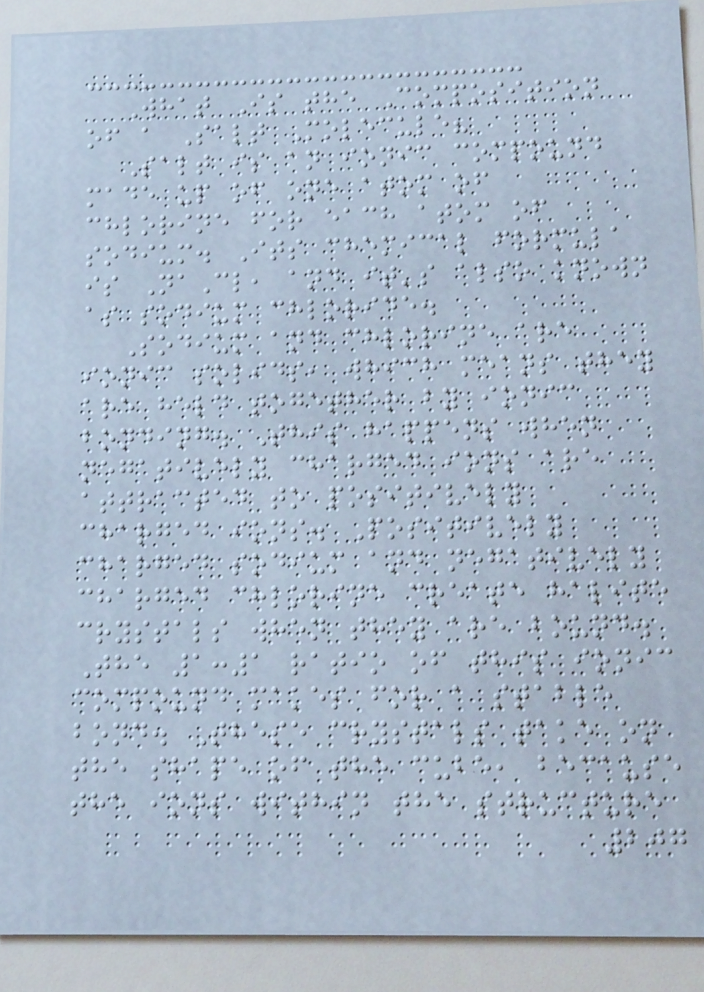What Is the Composition
of a Salt Molecule?
Salt is an ionic compound
made up of one atom of
chlorine for each atom of
sodium. Its chemical formula
is NaCl, and it's also known
as sodium chloride.
Sodium and chlorine are
ionic solids, which means they
are held together by ionic
bonding. This happens when
negatively charged ions are
attracted to positively
charged ions. Positively
charged sodium and negatively
charged chlorine create halite
crystals when they are bound.
The 1:1 ratio of this ionic
compound makes for a stable
bond. These crystals take on
the shape of the cube, because
the ions within the structure
207
